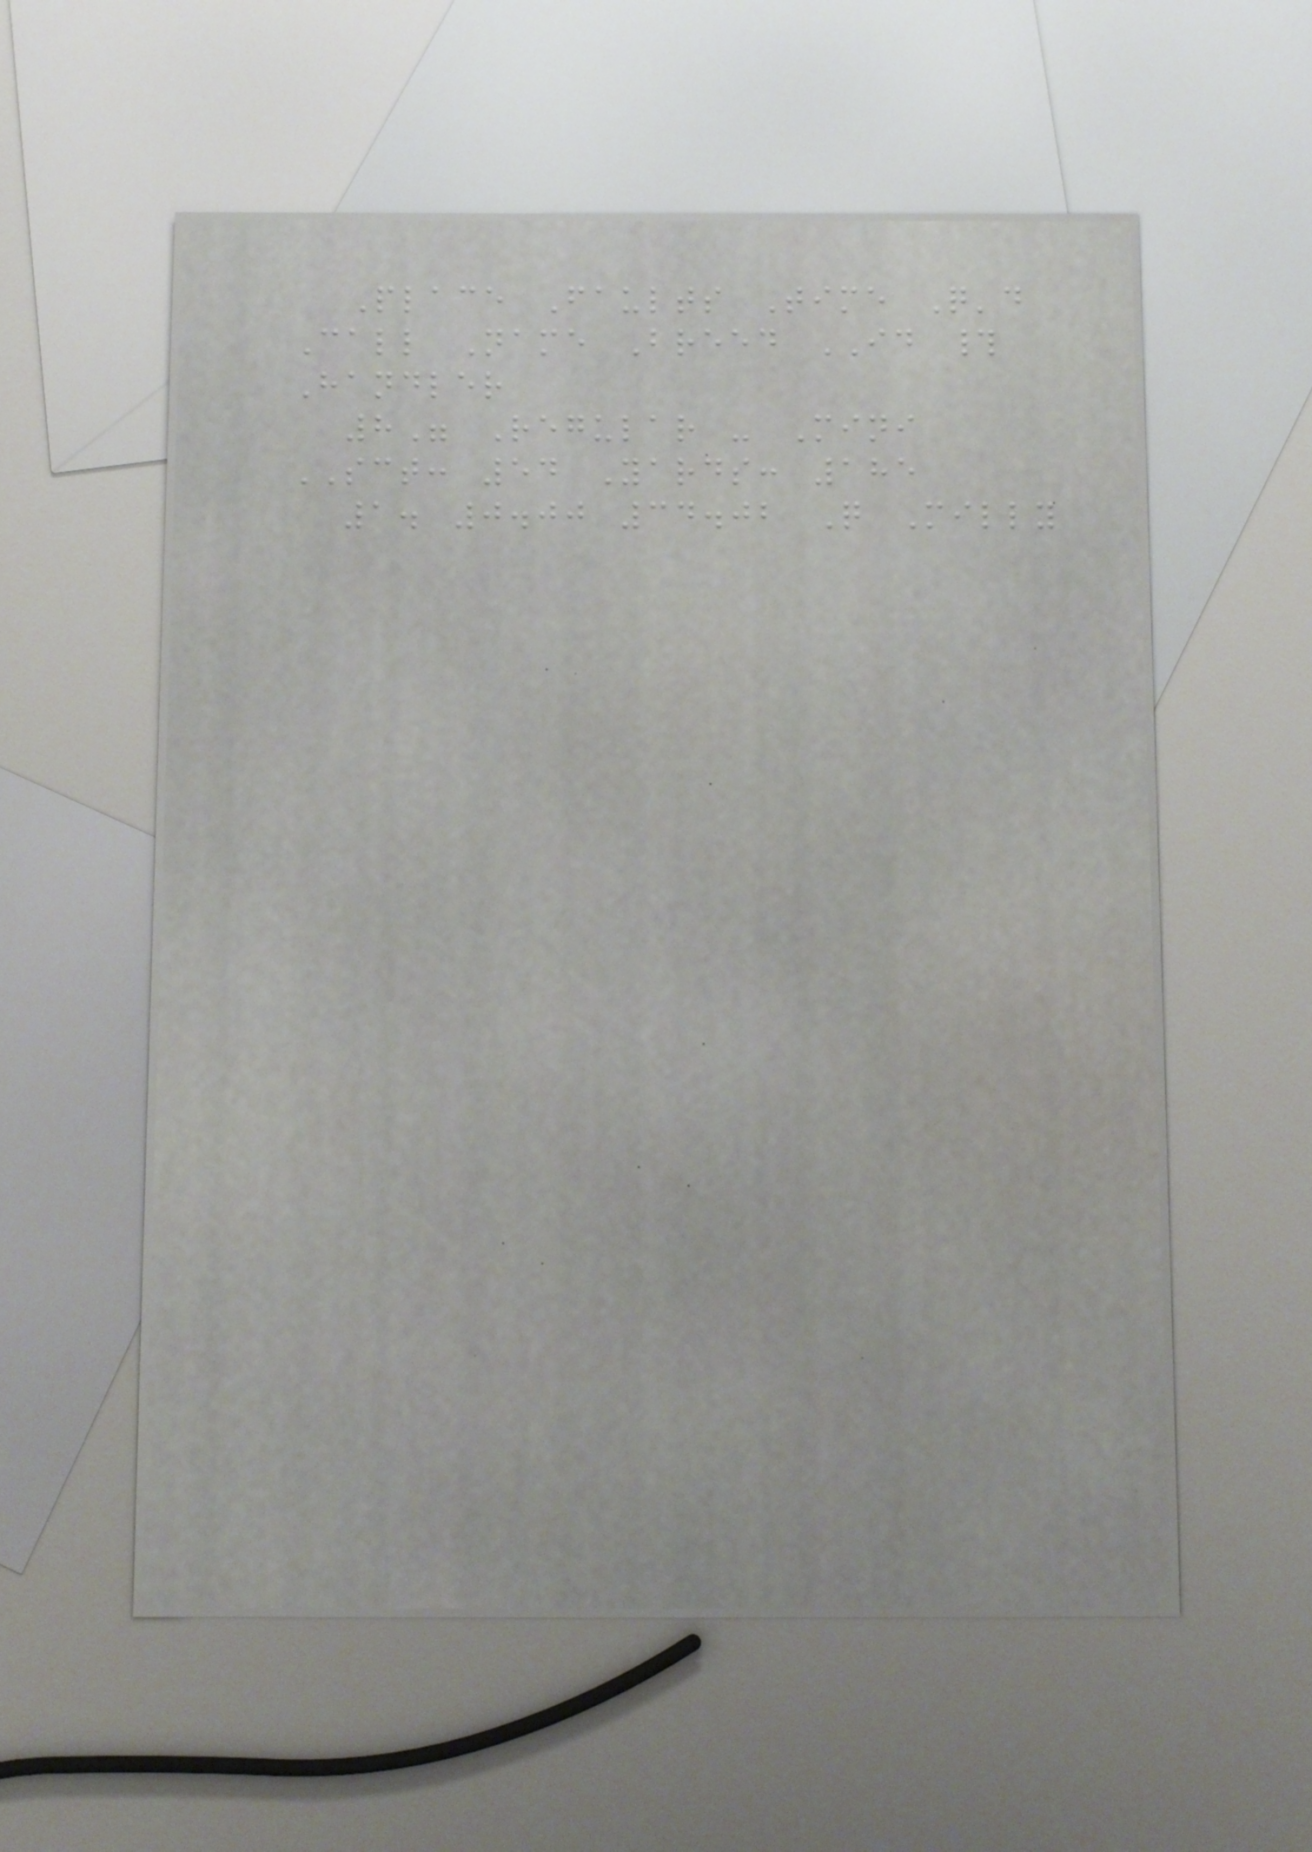Place Faults Time Q'd
Call Name Breed ID #
Handler
8" Regular - Mini
SCT: 54 Yards: 185
1. 0.00 34.02 Q Milly
